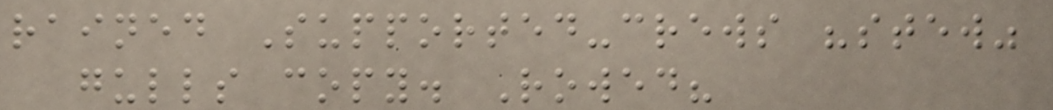rained Supported-crews "stew"
gulls copy. Rowed?
